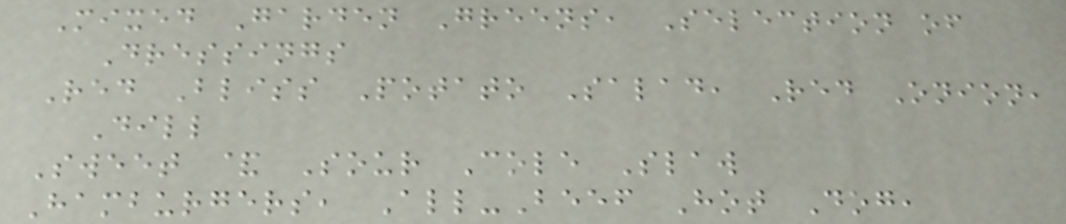Mixed Garden Greens, Selection of
Dressings
Red Bliss Potato Salad, Red Onion,
Dill
Sweet & Sour Cole Slaw
Hamburgers, All-Beef Hot Dog,
